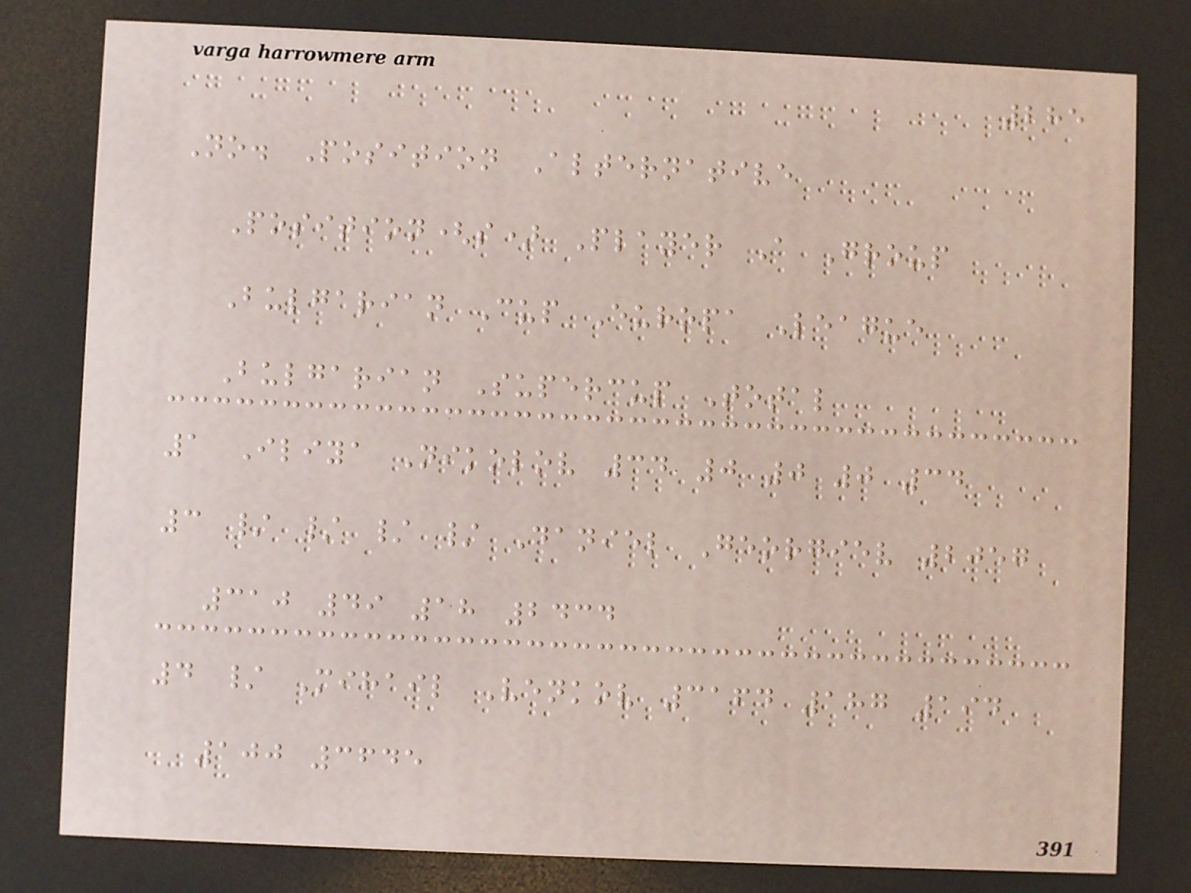285
No. Position Alternative
Position(s) Player A Group
Bulgarian Cup Europa League
Bulgarian Supercup Total
1 Iliya Nikolov 34 0 0 0 34
3 / / / / Daniel Georgiev 2057
310 49 18 2434
4 / Mihail Venkov 3164 187 194
100 3645
